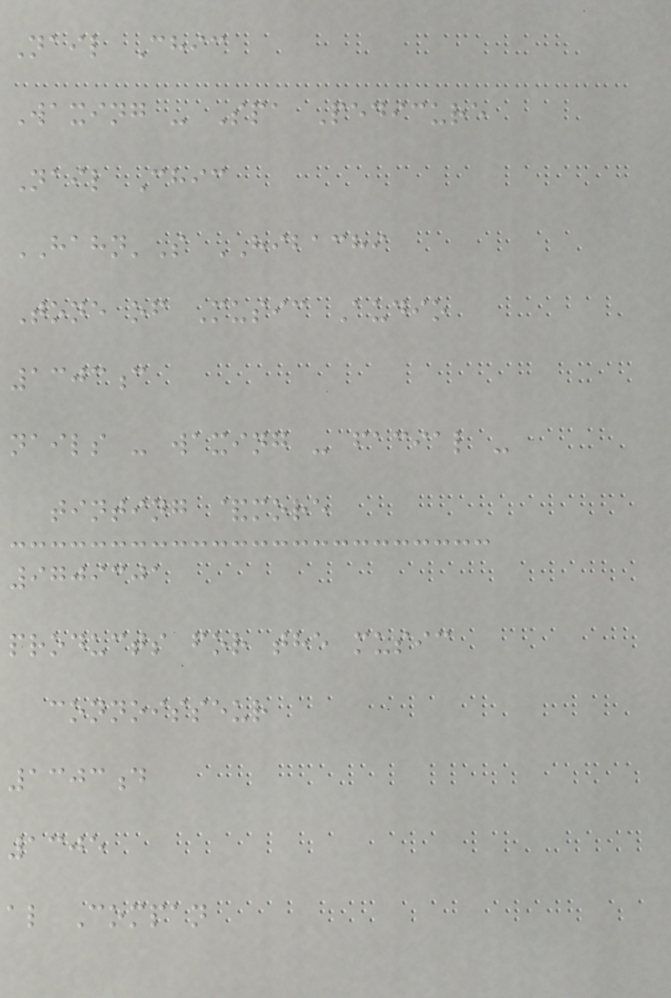Nail Chic
Waxing - Spa Pedicure
Nail Chic
HAHN'S HIBACHI
Tone of Music Audio
1303c
nails - waxing - facial -
tinting &more
9709301
products for the music
connoisseur
1303d
1305
al Compan
